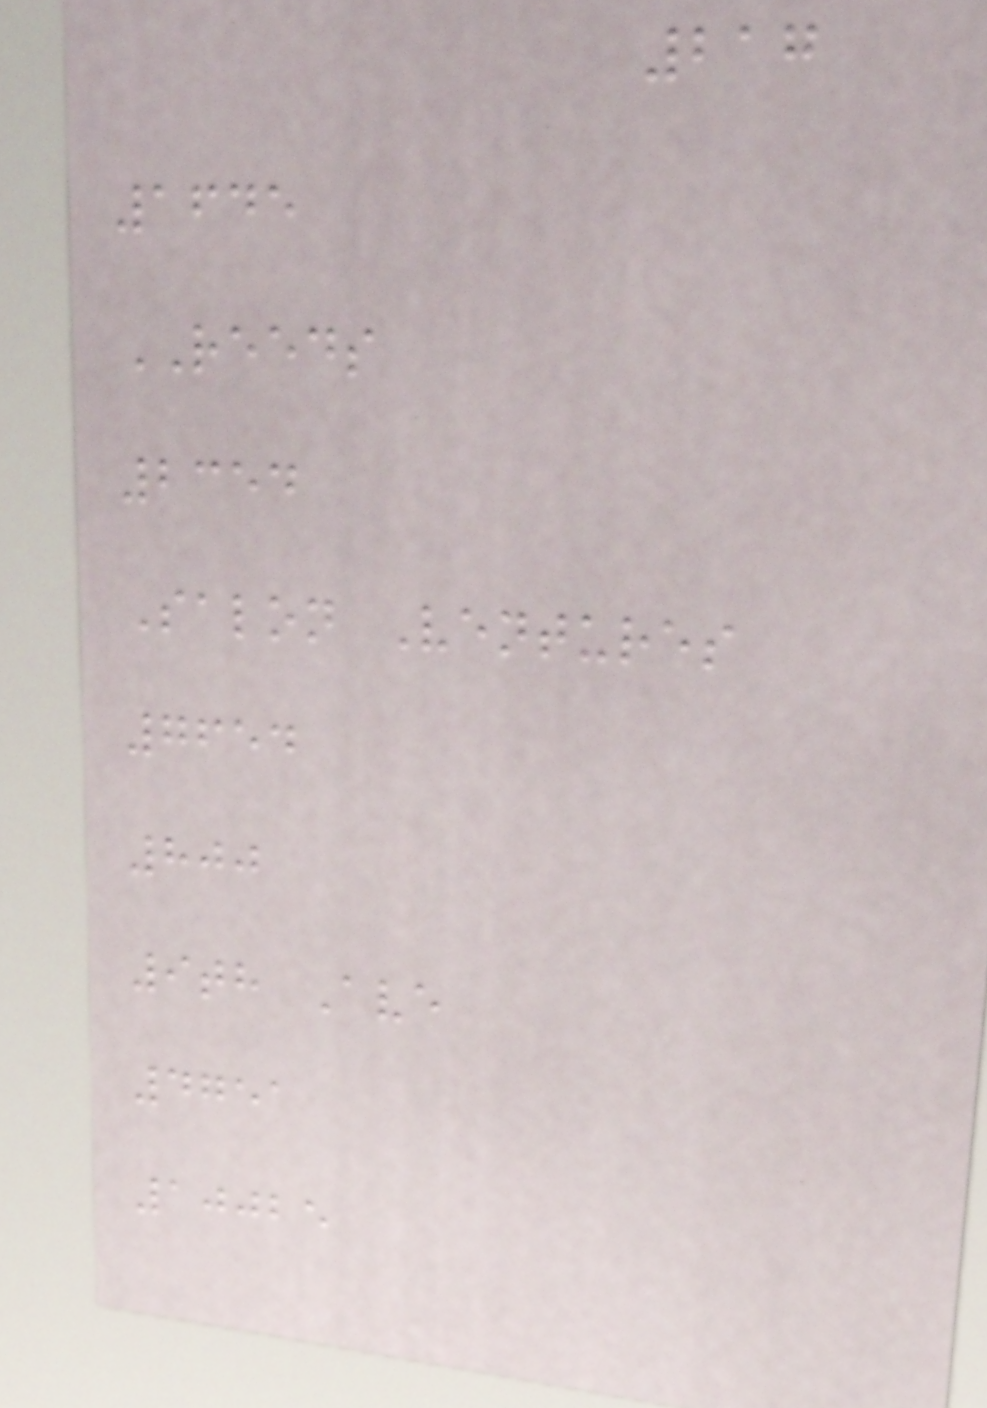217
1645
REEDS
2354
Salon Ventures
7654
800
9th Ave
4751
10025
